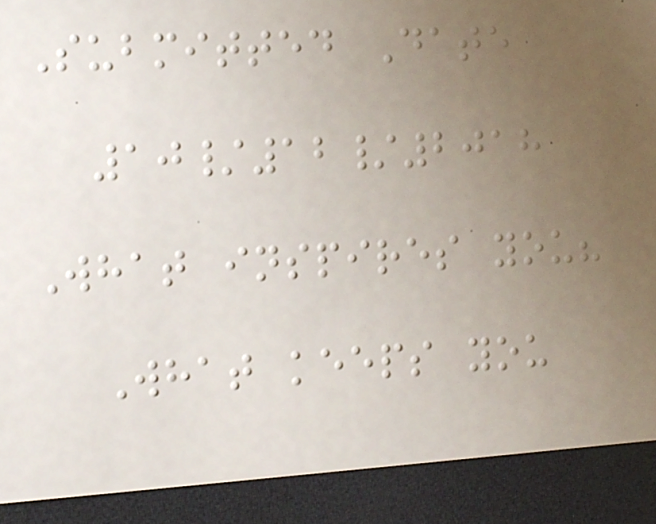Submitted Date
10/12/2018
What inspires you?
What keeps you
